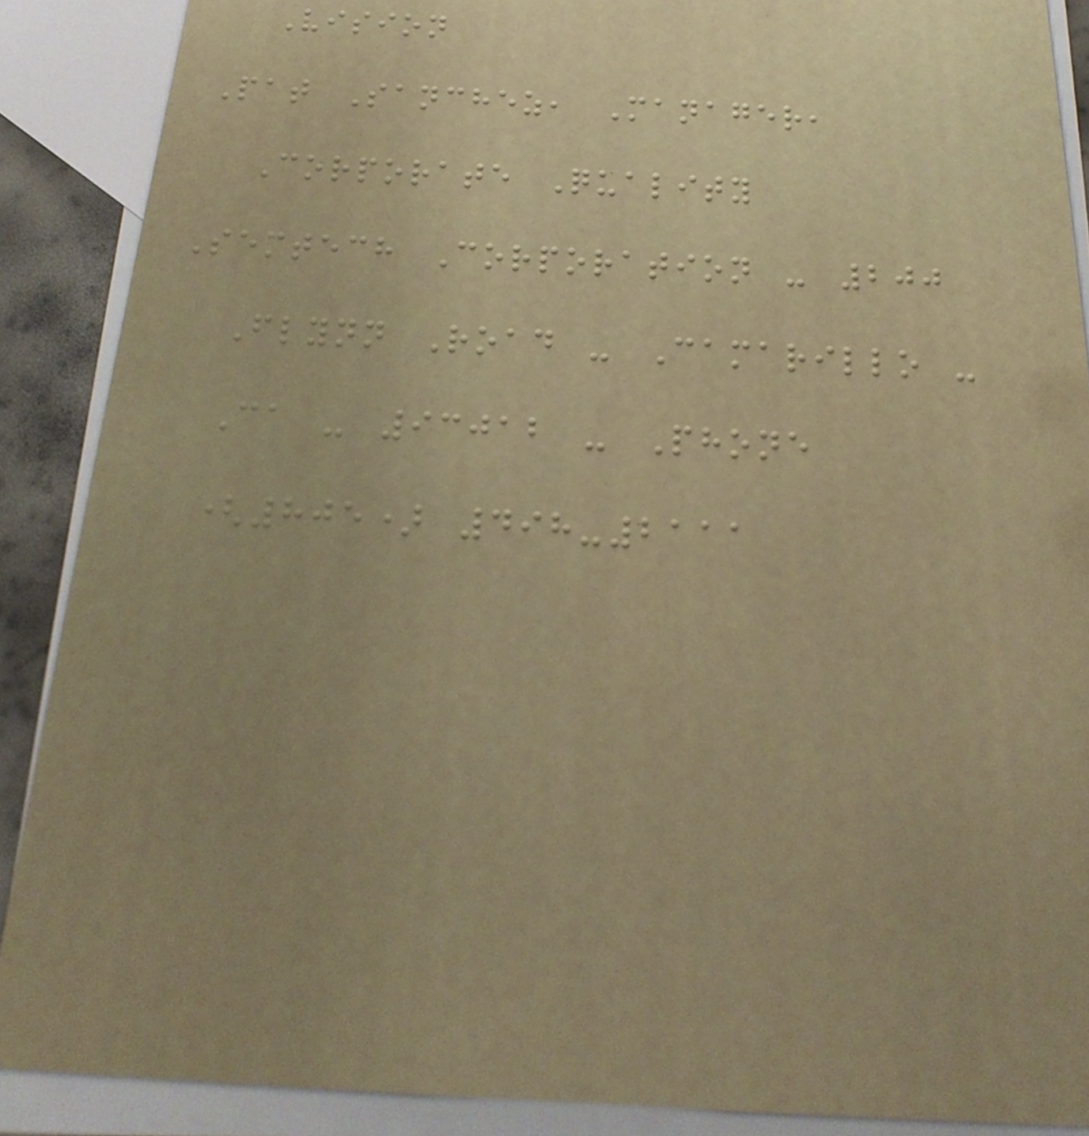Vision
Pat Sanchez, Manager,
Corporate Quality
Semtech Corporation - 200
Flynn Road - Camarillo -
Ca - 93012 - Phone
(805) 498-2111
